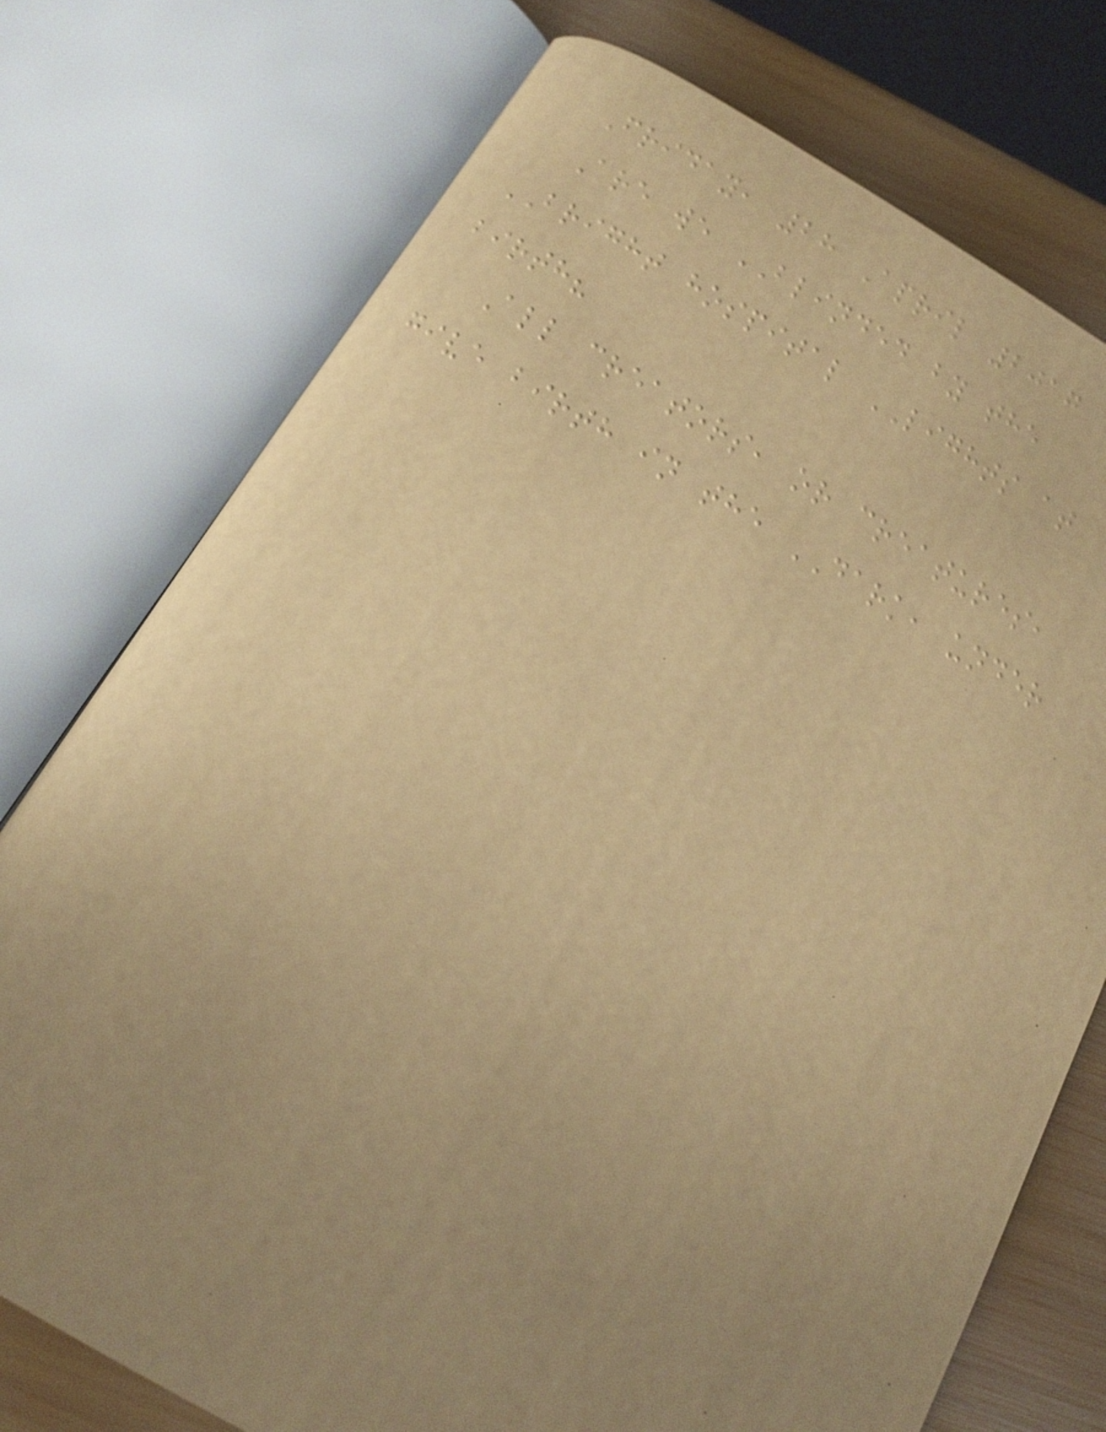Friday, 28 April 2017
Are we BLINDED by the
BRIGHT hospital LIGHTS at
birth?
All creators, or creatures,
give birth in the DARK, under
